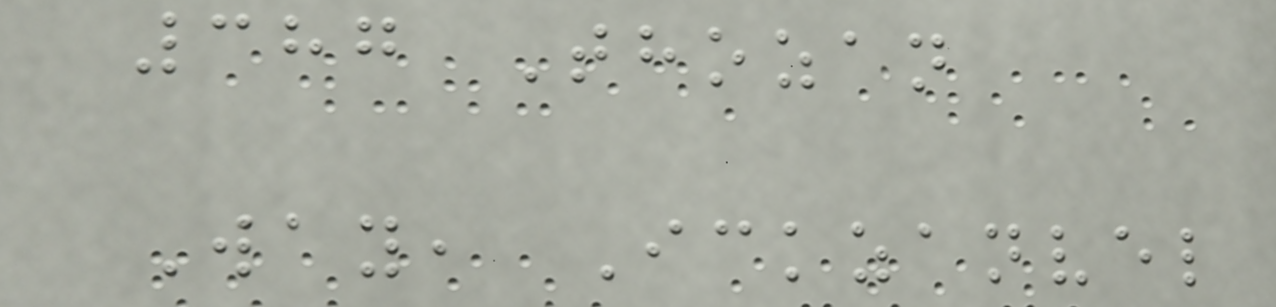387 Thozan
Way, Ickzanvel
